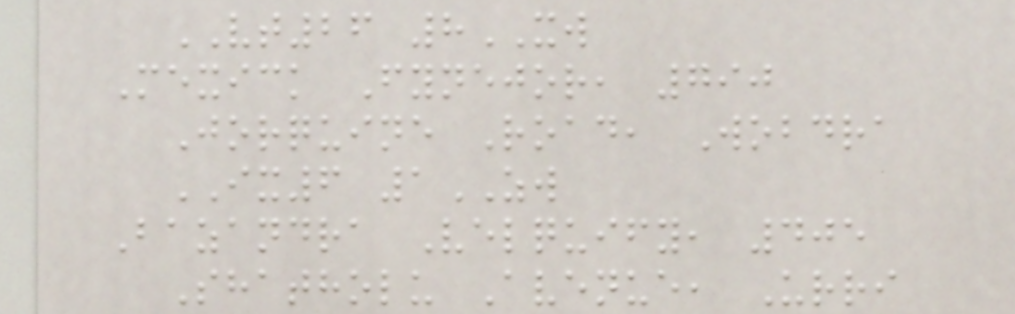VT26 8XW
Mexick Fynejor, 790
Jorquine Road, Wobdra
IX6 1ZW
Bazandra Velquify, 405
Shatholu Avenue, Urri
